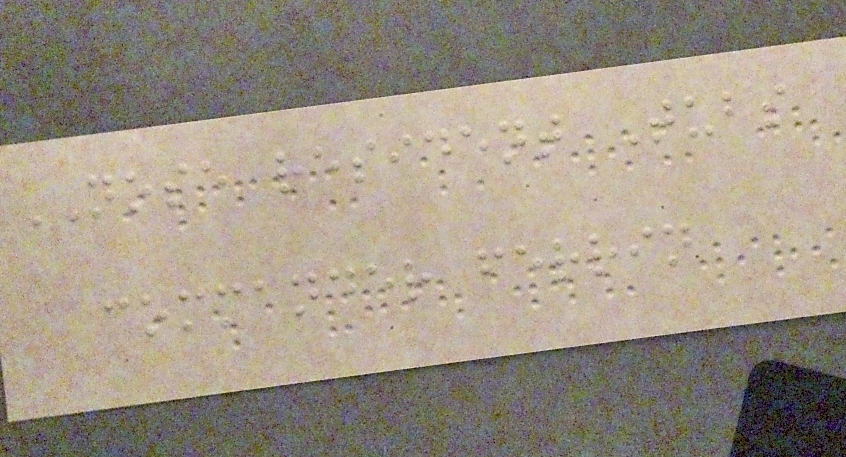NOSE resident Tubs
commander ferrin
